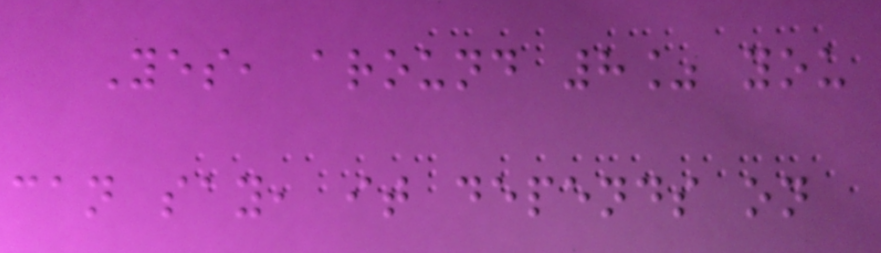Yes, around 8% you
can say, it depends on
